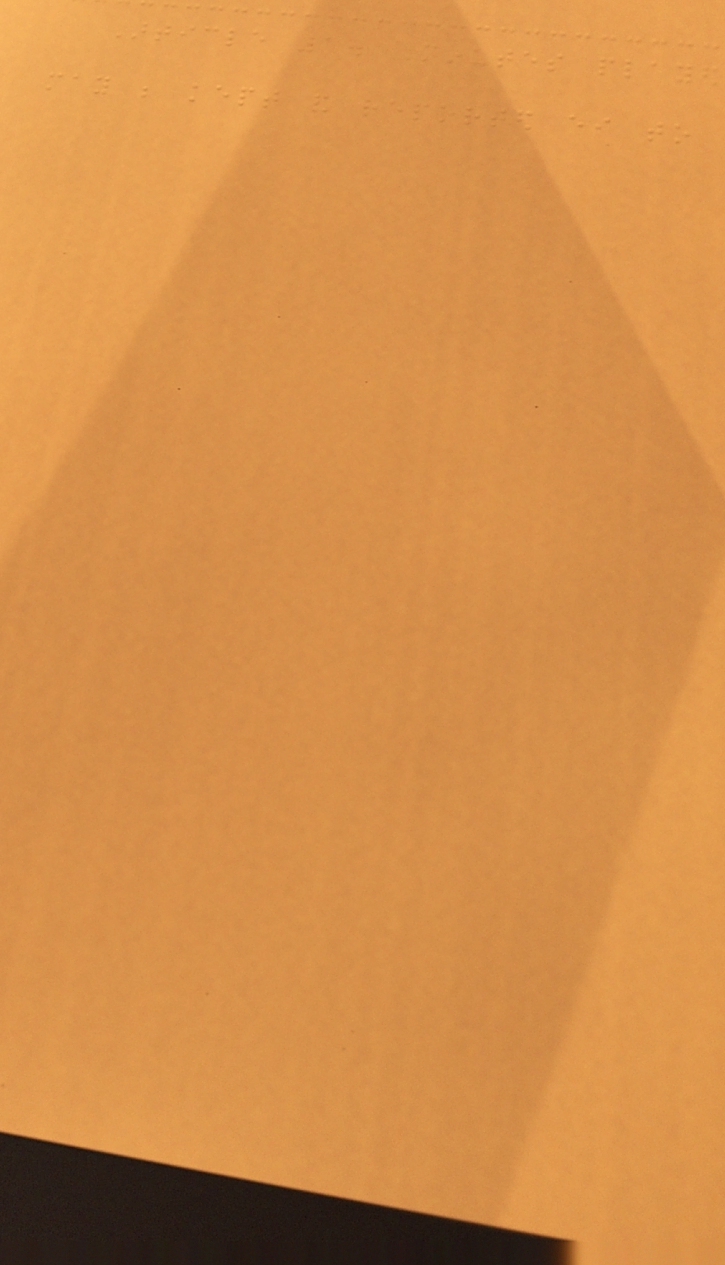Article 1. Minutes played
may be kept and reported either to
